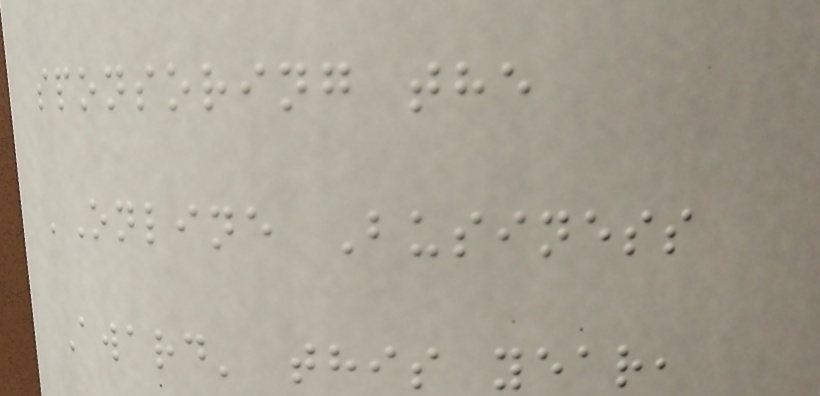sponsoring the
'Online Business
Award' this year,
